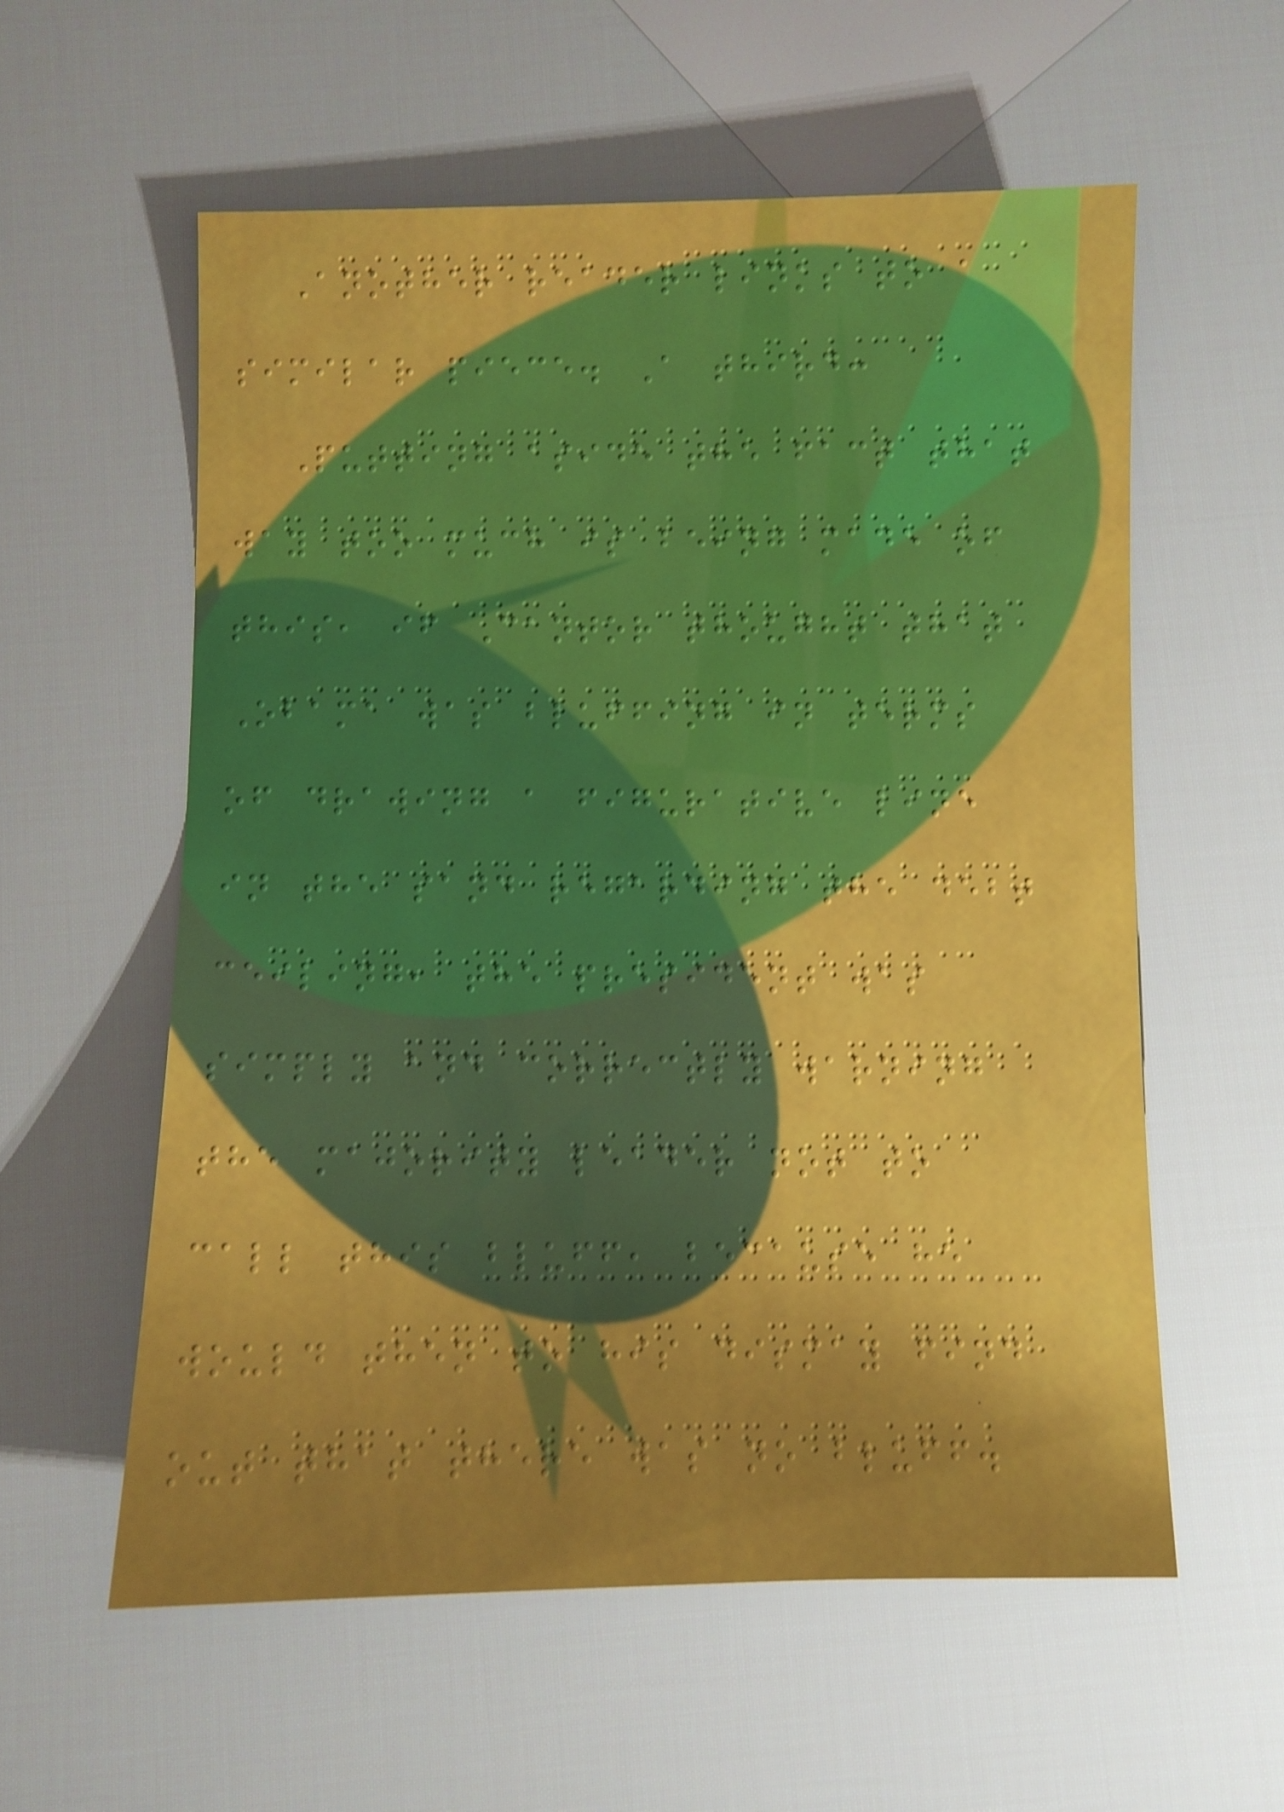Another reader links to a
similar piece. A third:
Putting aside the fact that
way too much is being made of
this, if Cantor thought that
Obama was bluffing in terms
of drawing a figurative line
in the sand regarding the debt
ceiling, the president was
simply and correctly warning
the majority leader not to
call this bluff, because he
would then to his dismay find
out that there was no bluff.
